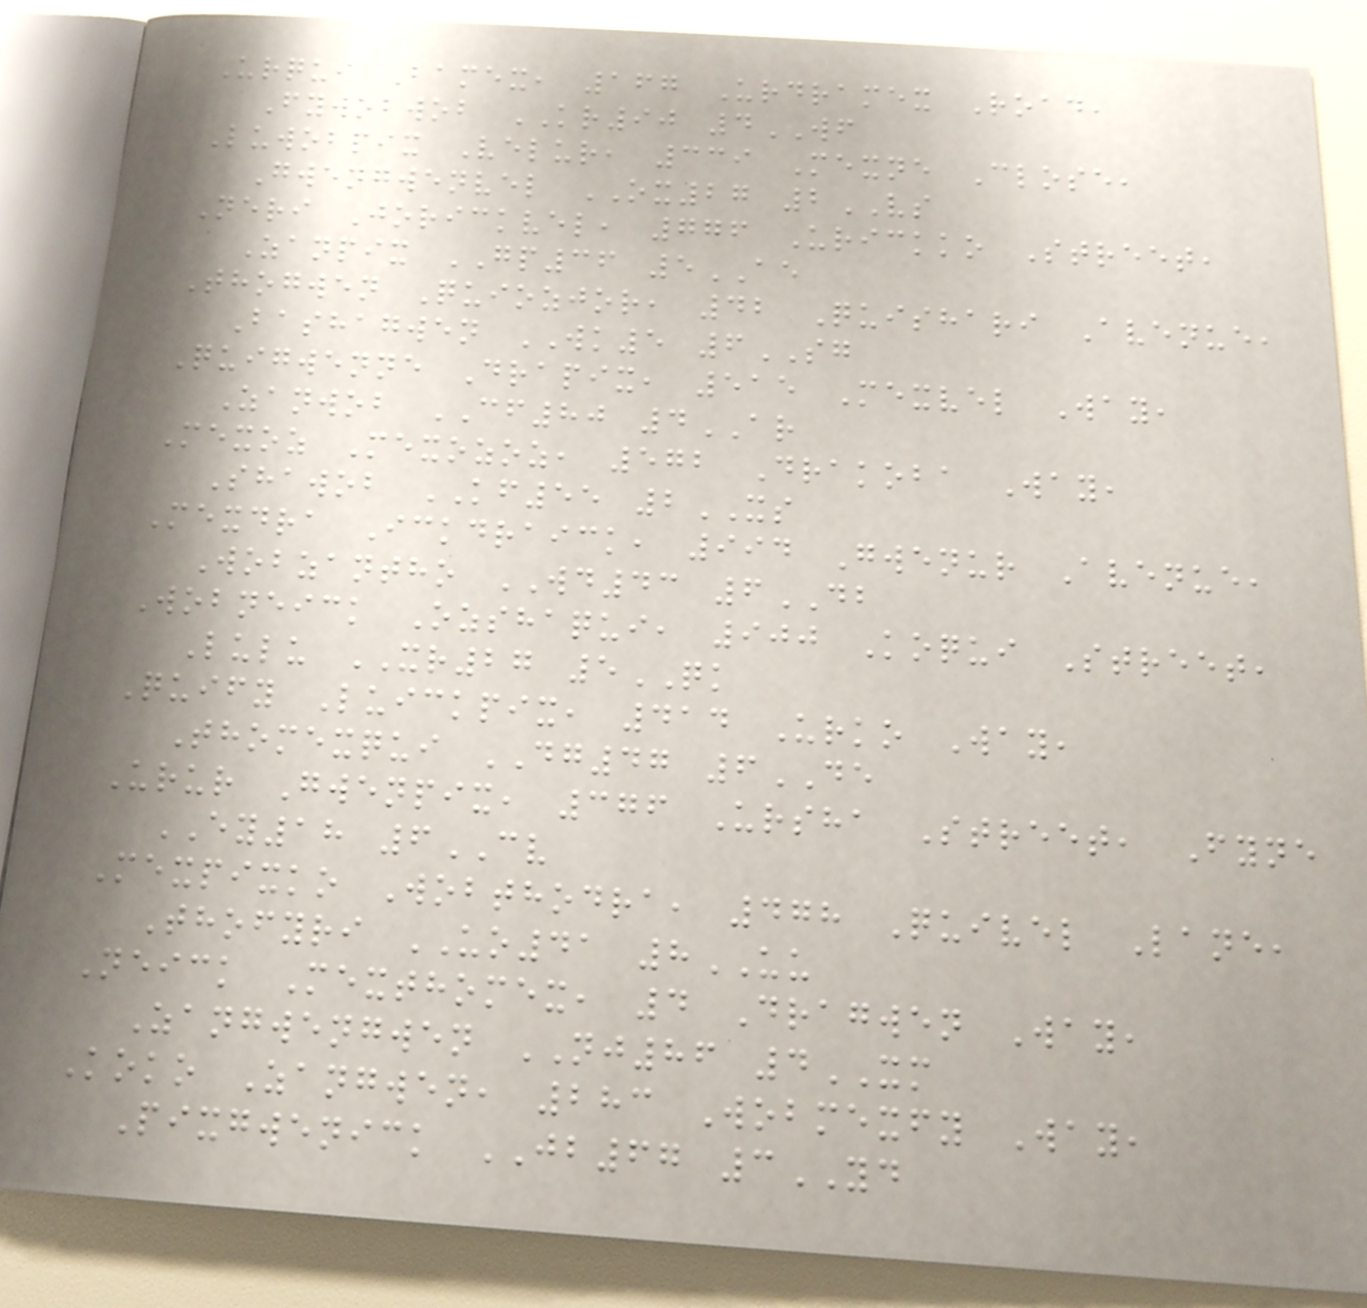Urqui Bamex, 167 Urdramex Road,
Fywobwob KR90 4WF
Luwobpix Velur, 339 Mexne Close,
Gwengwenvel OX27 2VS
Neri Jorickvel, 776 Urickko Street,
Zanpix GP36 5AE
Thogwen Quiozjor, 42 Quishari Avenue,
Bashagwen WK5 6SG
Quigwenne Drapix, 515 Mexvel Way,
Zanwob CF80 4AR
Mexoz Mexozoz, 572 Drakoba Way,
Shawob KF55 2XS
Mexdra Ickdraick, 994 Gwenur Avenue,
Wobzantho WD43 6DB
Wobneick Ozshaqui, 900 Koqui Street,
Lulu XR27 5QK
Quify Luickpix, 414 Urko Way,
Thomexqui DG47 6DE
Urur Gwenpix, 376 Ursha Street, Fyne
EY18 6CV
Mexpixko Wobthodra, 478 Quivel Lane,
Thofyri UO41 8UU
Neick Mexthomex, 4 Dragwen Way,
Zangwengwen NJ86 4XM
Koko Zangwen, 283 Wobmexfy Way,
Pixgwenick JB67 3YD
